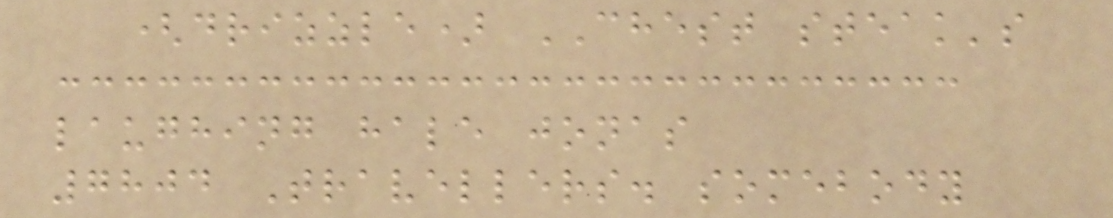(drizzle) CHEST steak's
laughing hale jonas
7804 Travellers. somebody
